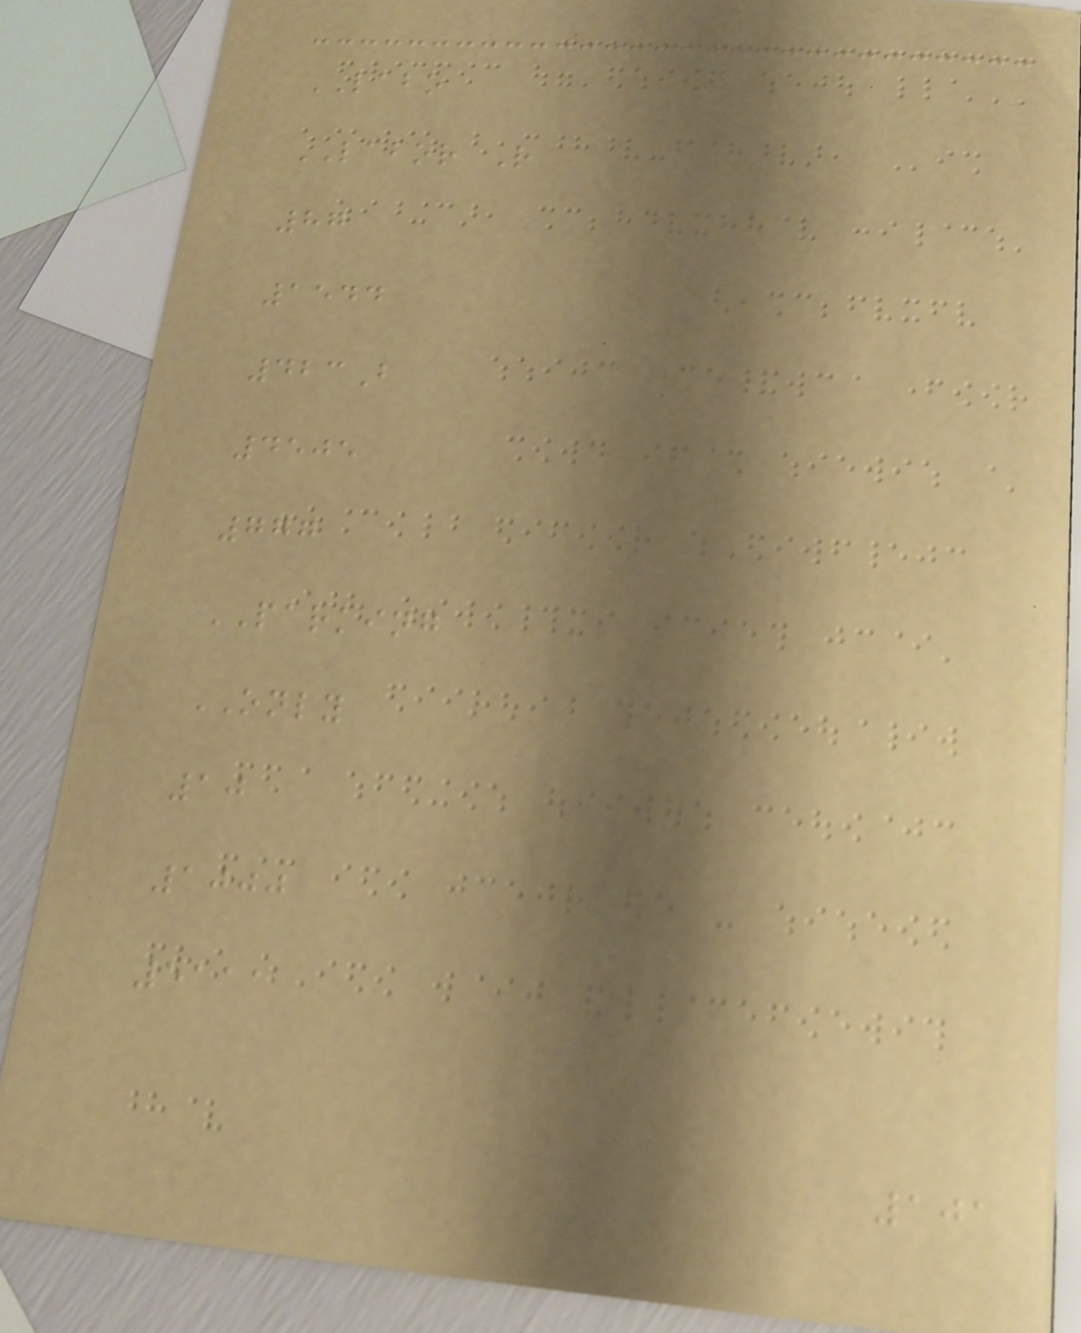LABO
LABOR R
87
1544
423B
4505
777
PARKING
ONLY
10
1000
5111
101
